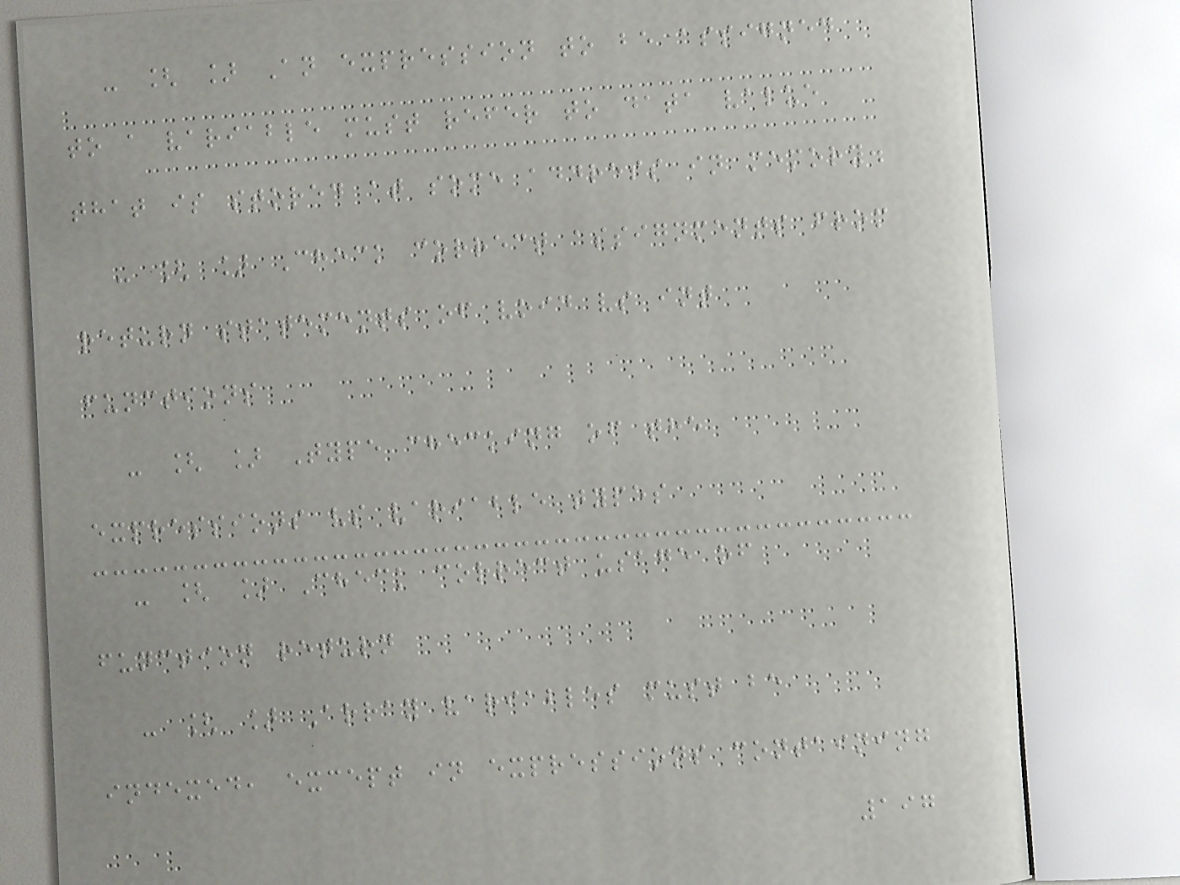- [ ] An expression to be assigned
to a variable must refer to data value
that is stored at some address in memory.
- [ ] Check correct assignments from
return statements of void vs int
functions
- [ ] Type checking of the
expressions vs variable types
- [ ] Check correct usage of
function return
- [ ] Array variables must be
indexed, except in expressions containing
197
